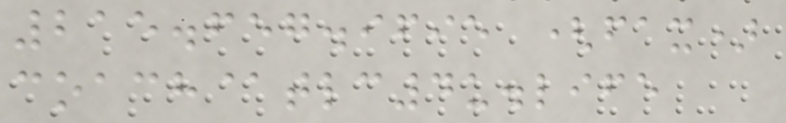215.657.9695 (fax)
coach@tlc4u.life
